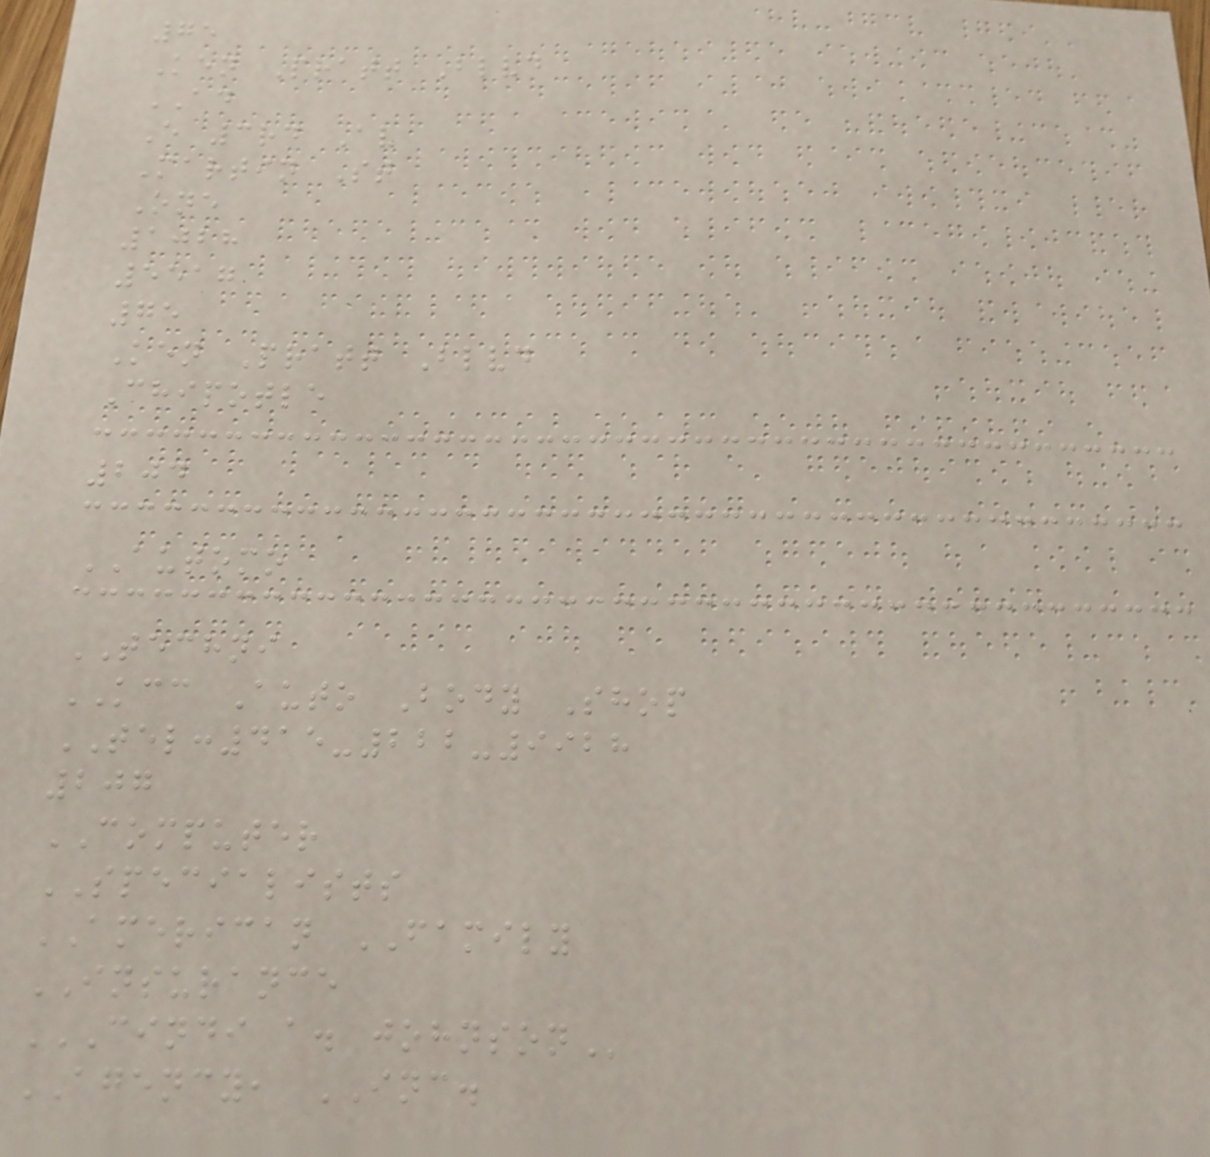75
Ken Pratt Blvd
AD
E 3rd Av
Martin St
One
1028
5517
75
Ken Pratt Blvd
Chipotle
204
AUTOMO
TECHNI
KCC Auto Body Shop
TEL:415-222-9928
207
COMPUTER
SPECIALISTS
AMERICAN FAMILY
INSURANCE
CINDI A. JOHNSON
AGENCY, INC.
